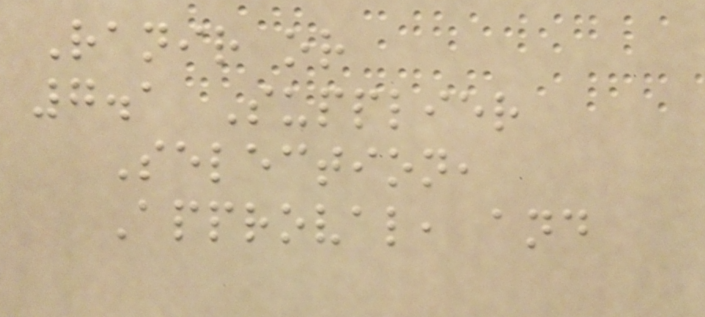Ranir or
7.1 Supplier
Selection,
Approval, and
